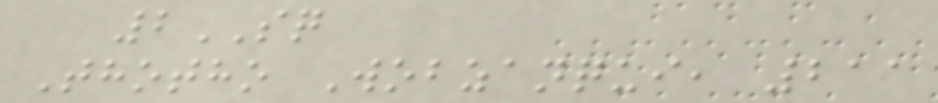2SQ
Thotho Wobzanqui, 211
